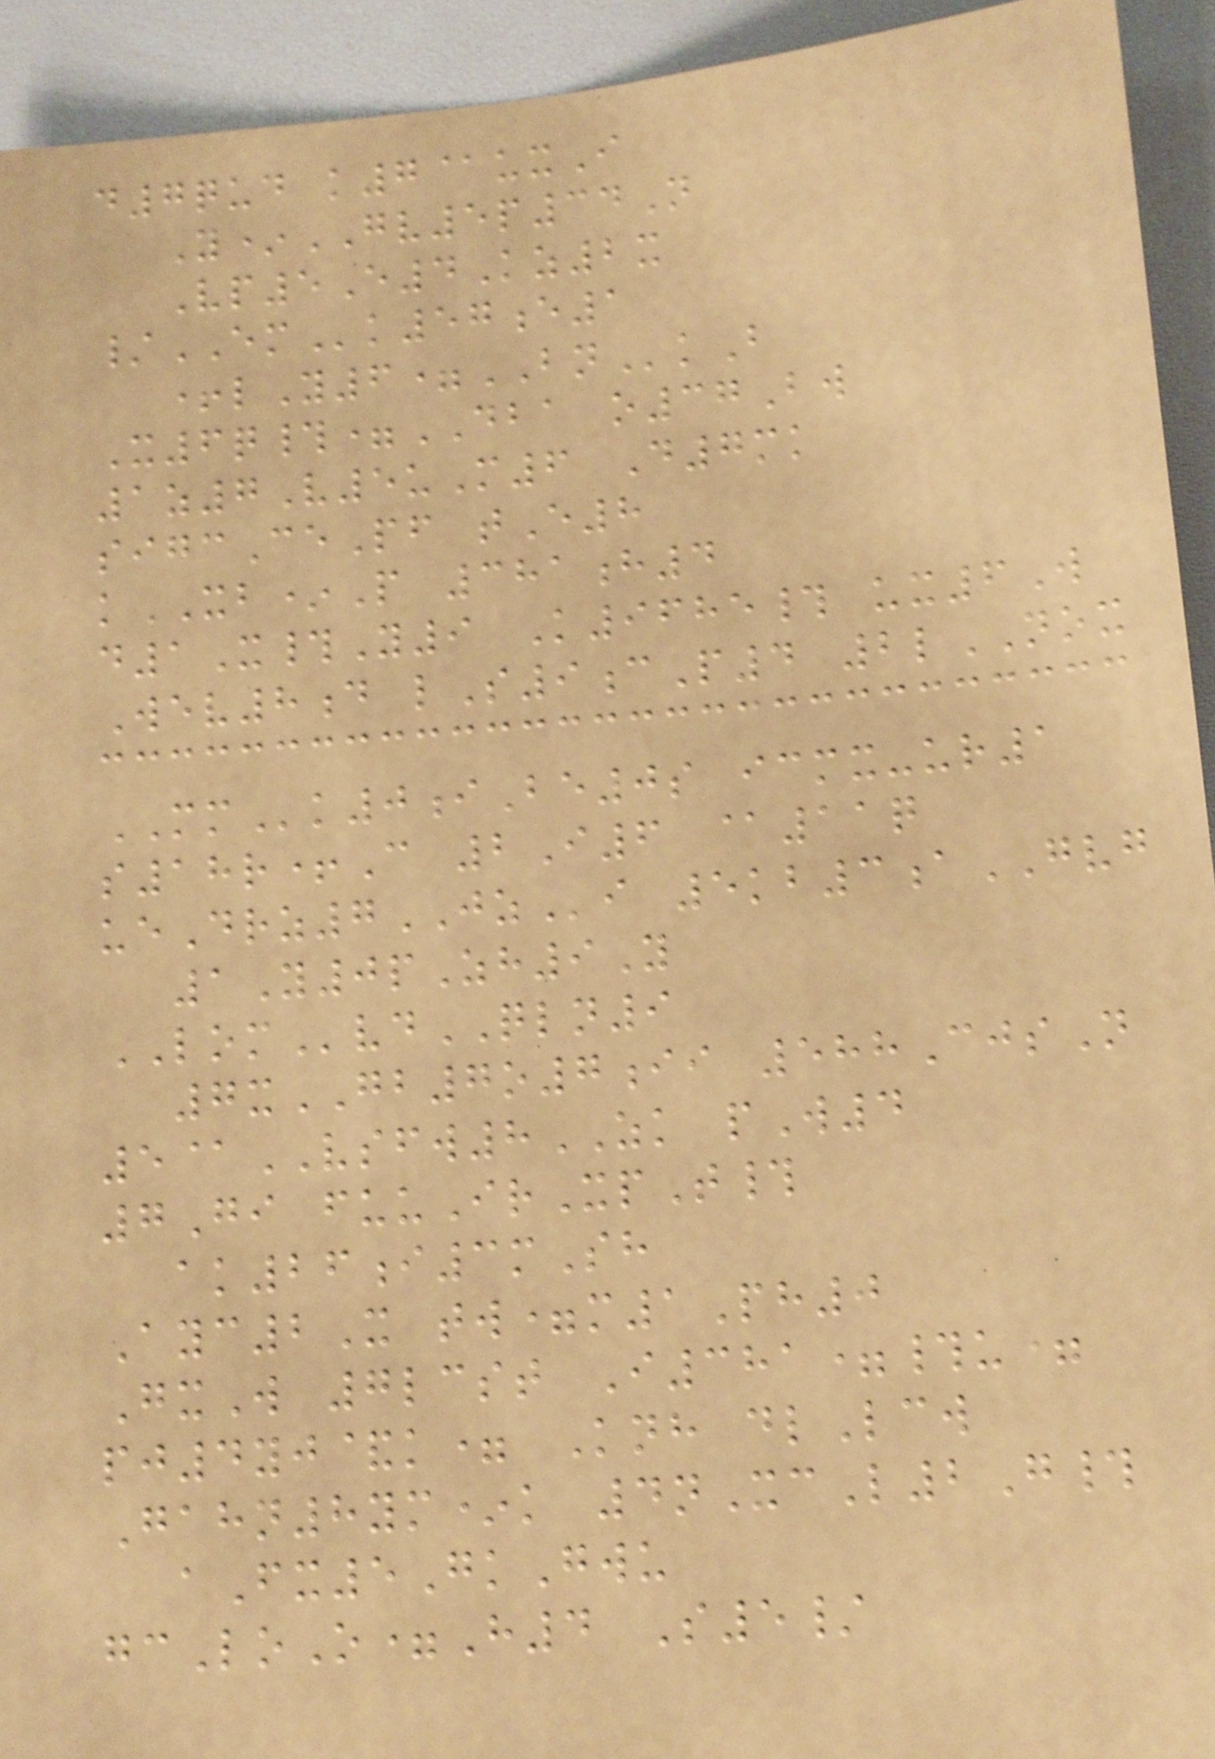d7qud k7@uxI
Y*GV5p34N
Vp5E4Kz2x
/EMk57e1
+lY6=BNkB
X6q#=DBA o37Bw
1z7V5uM6 D7mk
sigcCePf tE8
kXB*P 381h4
d1X#Y9 K9685# ux6W
Wev8d lS9cP4 2lNOX
MMk0iBe0s icmx-ur1
s18r+C 2I6 @11q
ueDrz7JZi 5kb3aGVG
1Y0pZh9Y
LOMvdQLN9
7xGB7o7ii 588CjsN
5@VSFW8ZK pW4
7Gi fuuIrXpT#
ak26i3mSh
Ayc2X tw=m1Ph0
GxW 7lcst I381=#u=
pj4yj&k= Knh dlLcw
Gahn8ym*k 4nXcL2G#
aFx5GkGwu
gcLoO=H4 S5/
